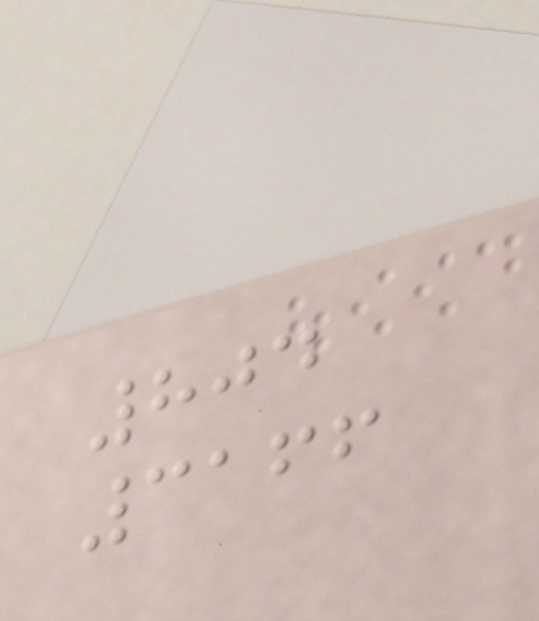804
3166
